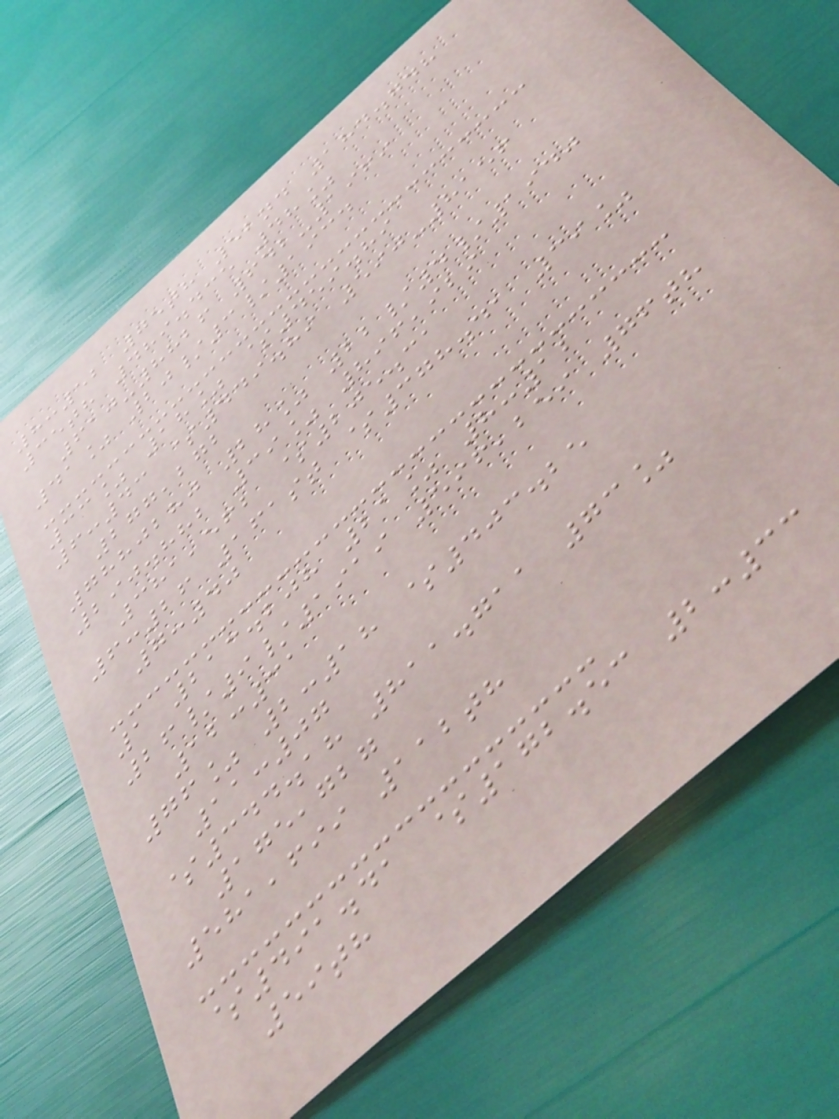8:52 75th 52nd 184.748
35th 489.435 48%
610-8826 642-1969
41% 20/3/1934
33% 18% $459.89
6:43 $449.89 590-8156
277,272
7880280 28% 22/4/1940
290.882 39% 896,929
381,562 $205.31
6:26 161st $378.41 39%
7:40
1 213.208 21% 8:12
26/9/1919 596,259 76th
12:31
76% 2:18 $403.25
11:07
$344.18 811.711 73%
175,727
581,699 112th
$491.41 $172.53 2:33
59th
